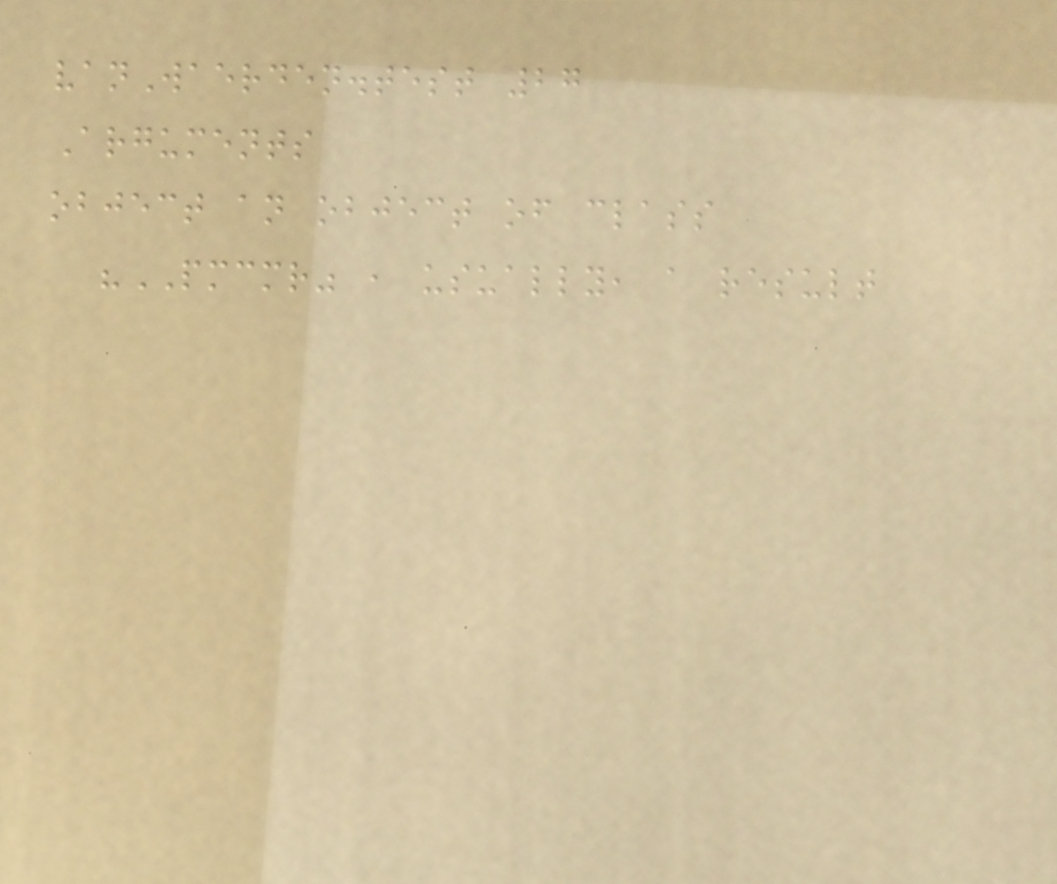vanWaerden.test 27
Arguments
object an object of class
"PMCMR" , usually, a result
